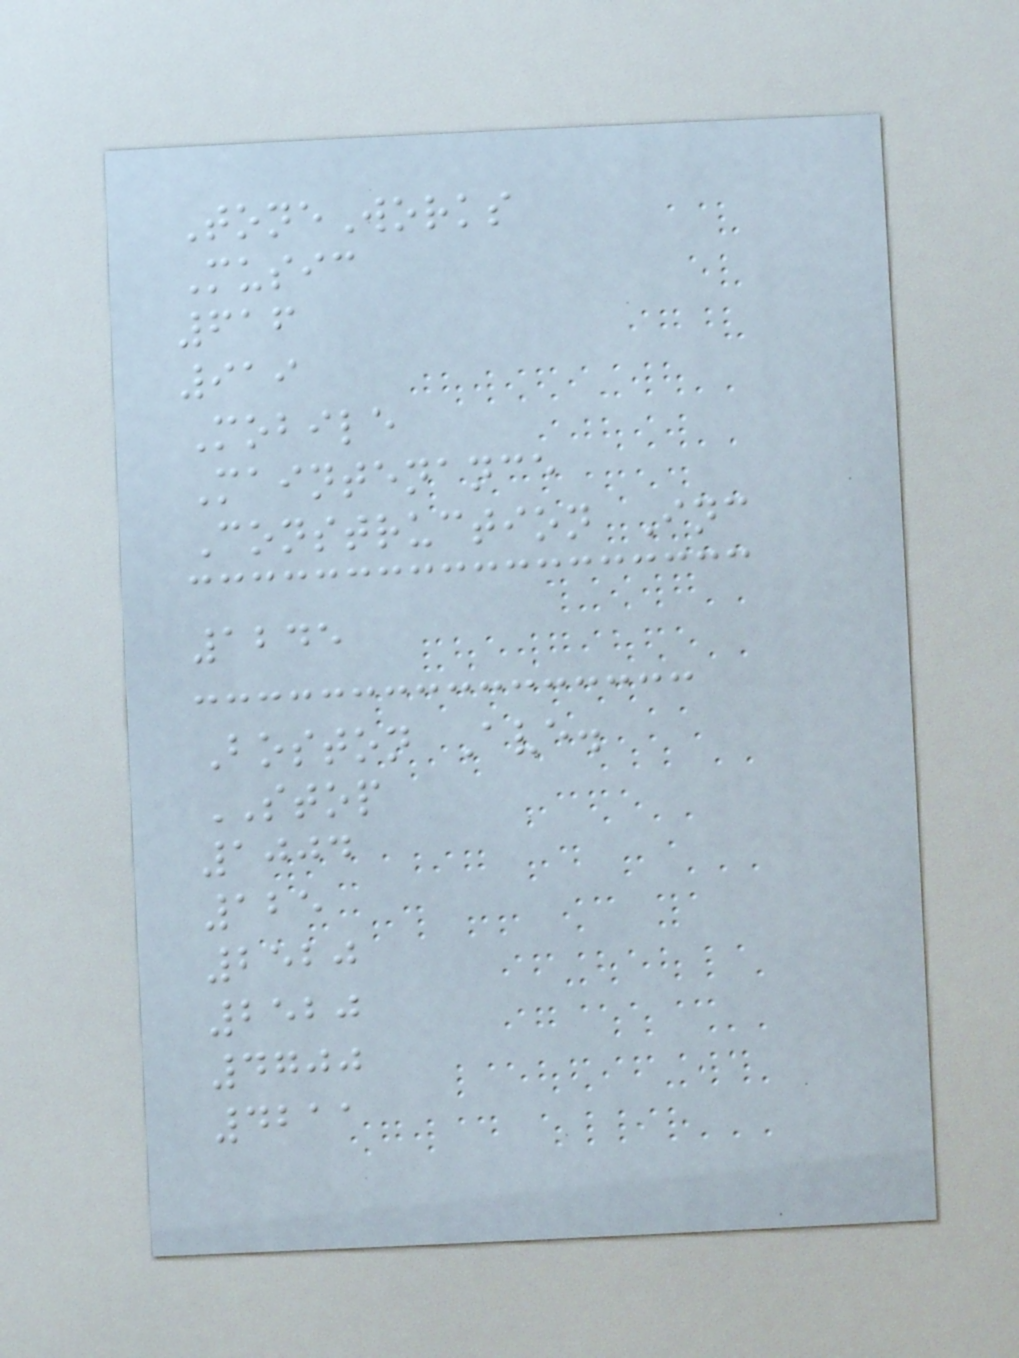ToneWorks
Music
616
919
Mobile
Maintenance
Construction Inc
1245
Boston Ave.
STOP
1004
125
2520
2520
4700
4211
